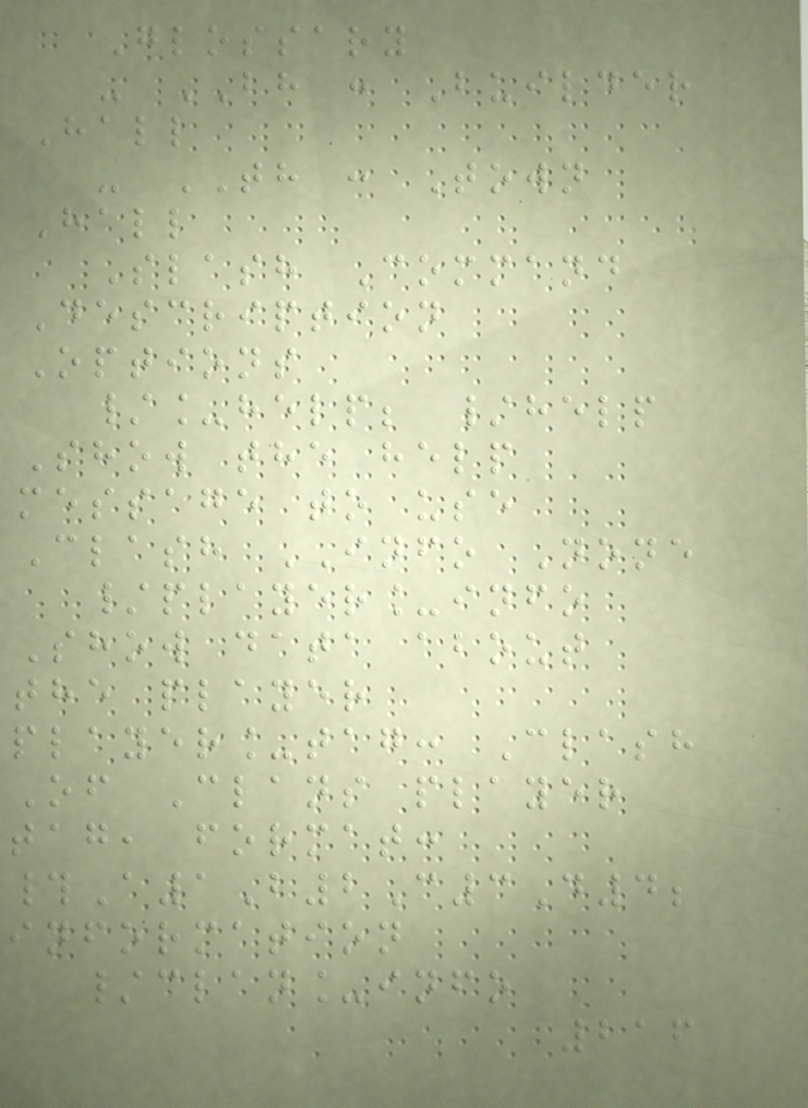Glossary
- BH : Builder
Hall
- TH : Town
Hall
Slash Command
Description
Options
/_help; /help
Show the help
message to use
Clash INFO None
/player_info
Show data about
the player
player_tag: Clash
Of Clans player
tag, format:
#A1B2C3D4;
information
/clan_info
216
